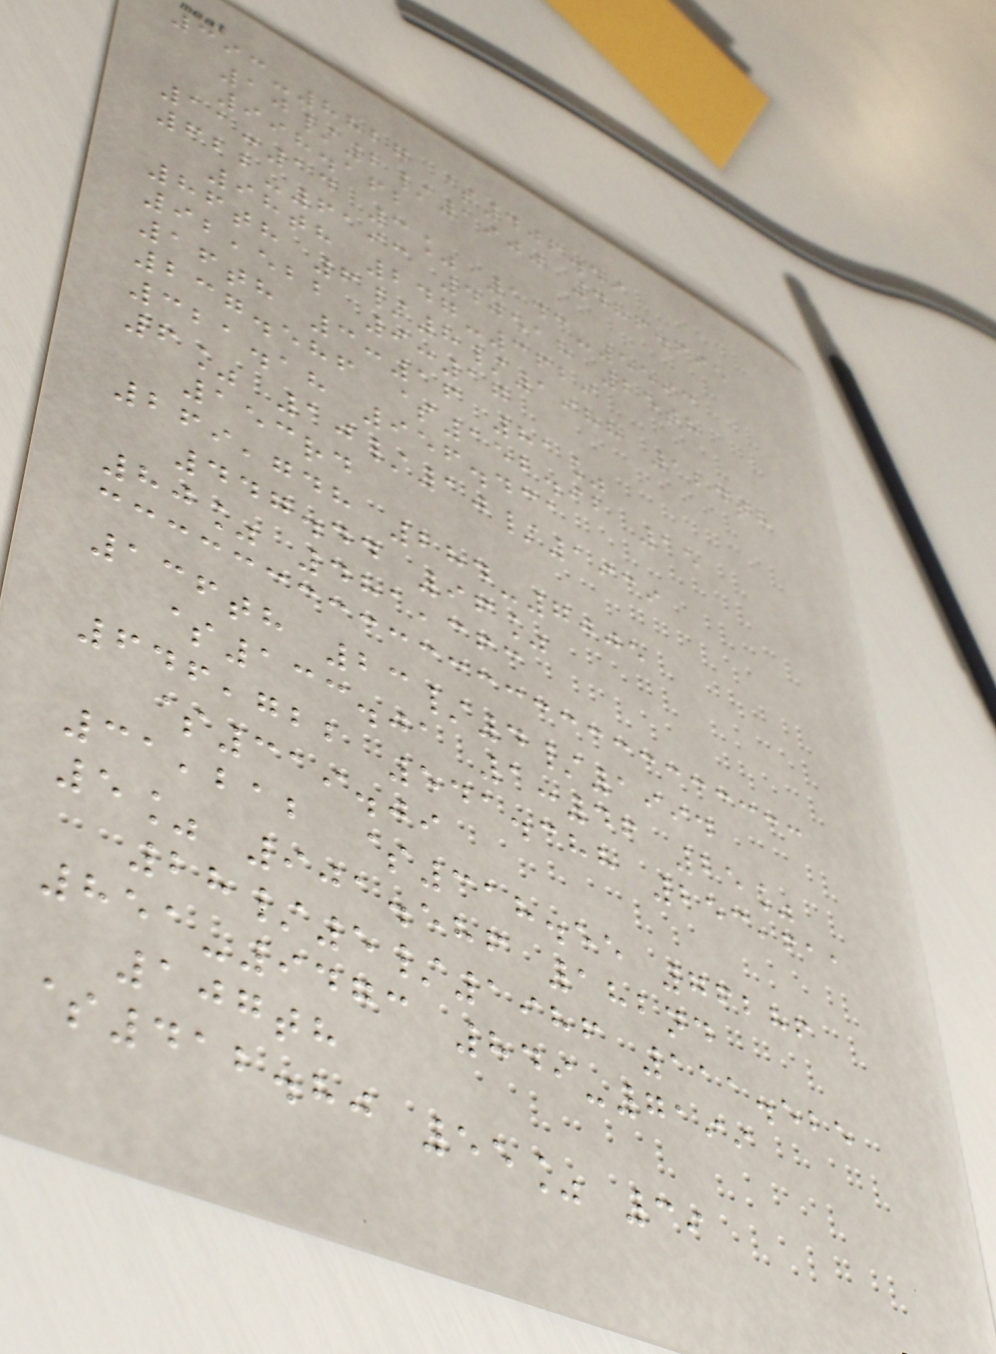393-8827 $406.49
10/2/1900 486.695
998.162
11:14 3% 143-5593
622-6193 40518 25th
98th 247-3629
86th 6/8/1988 124th
92,522 9:17
16th 3:16 81%
237.586 $152.92 15
321.18 956.431
6% 10/10/1939
153rd
269,748 284-7005
447.44 96%
80% 481,363
136th 23/4/1994
$133.01 1:46 25%
646,722 541.388 253,611
$319.09
31,212 $318.55 76286
5% 901.586 182nd
28/5/1986 111.525
851-9473 849-7199
107th
$412.80 55% 39
